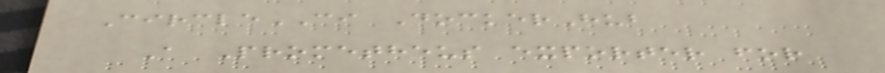CircleCI DockerHub
A Prometheus exporter for
